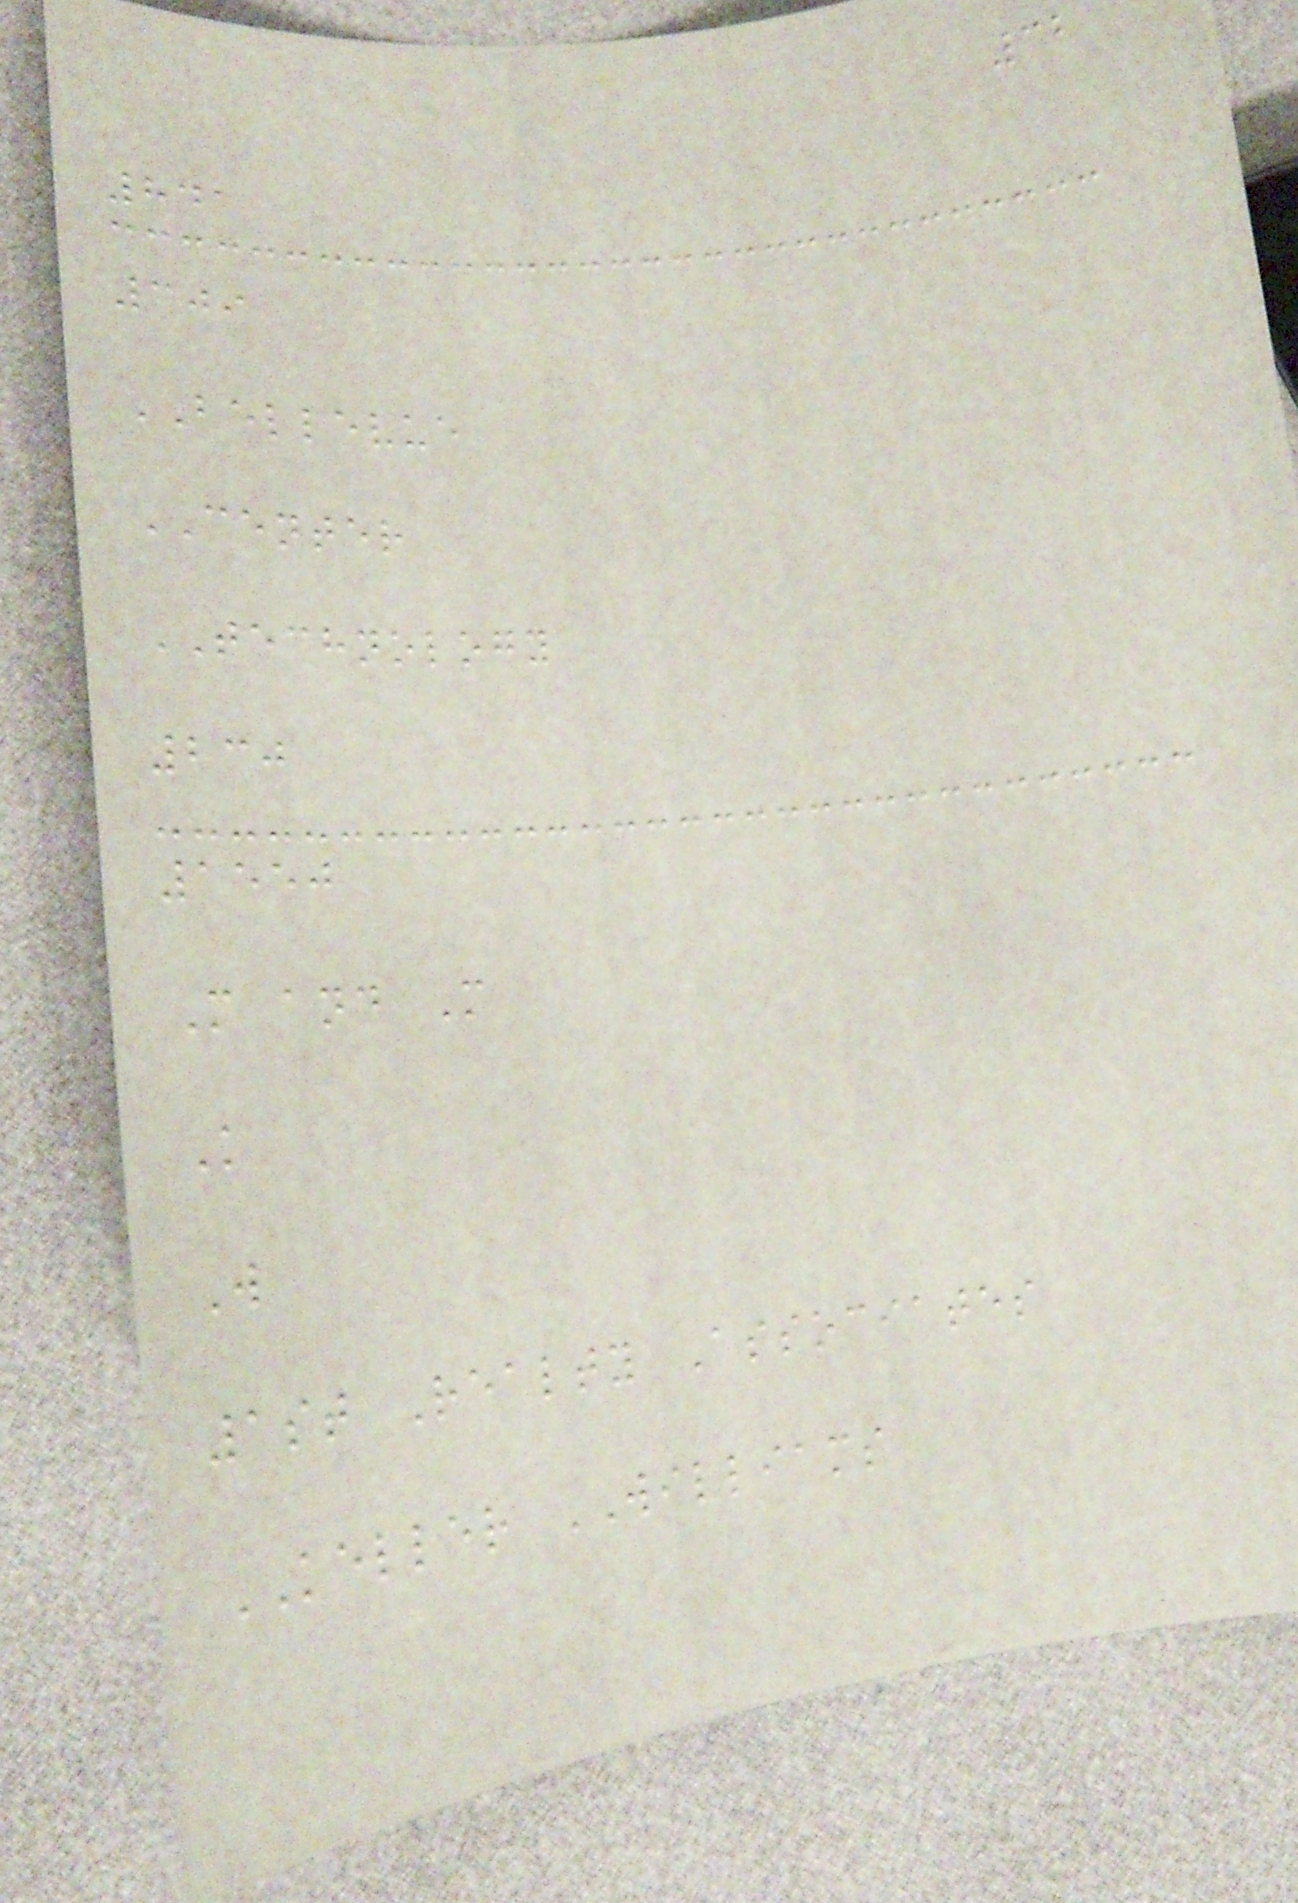32
841
309
BELLEVUE
CENTER
TECHNOLOGY
230
1550
M and M
K
W
1st Realty Associates
KELLER WILLIAMS
